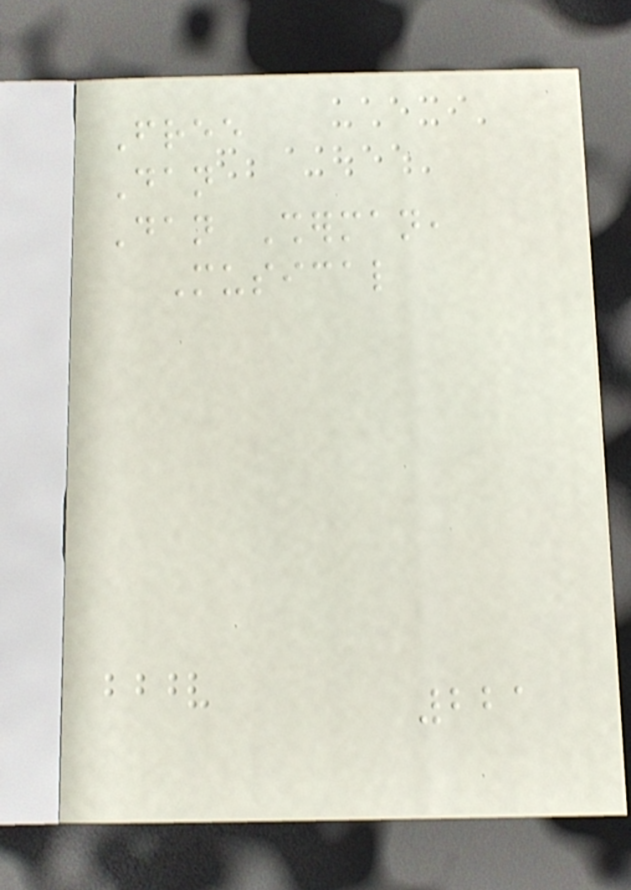Free
Dan
Dan Sherman,
Musical
221
